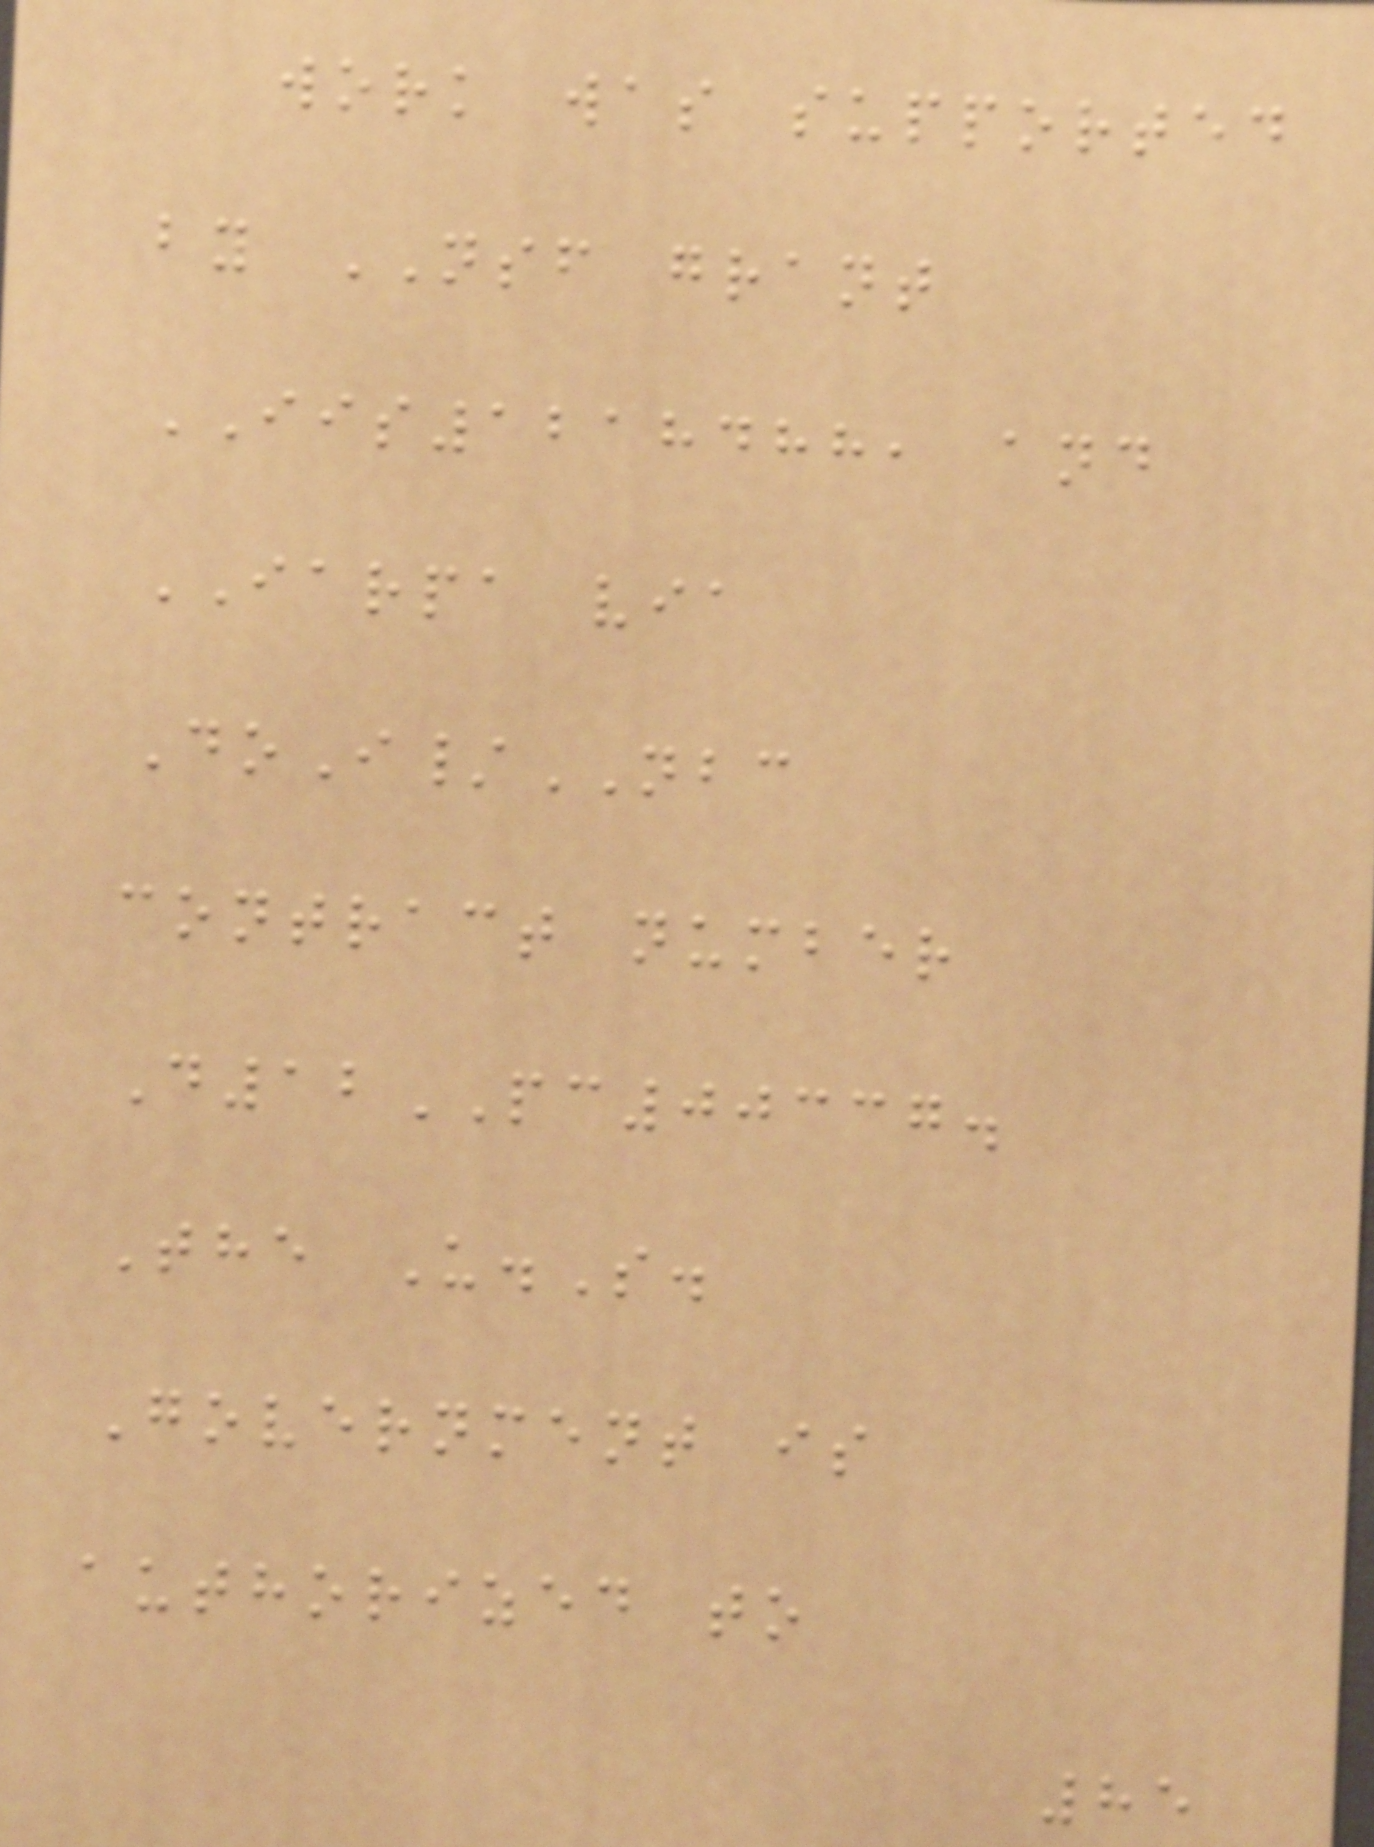work was supported
by NSF grant
IIS1218488, and
IARPA via
DoI/NBC
contract number
D12PC00337.
The U.S.
Government is
authorized to
85
